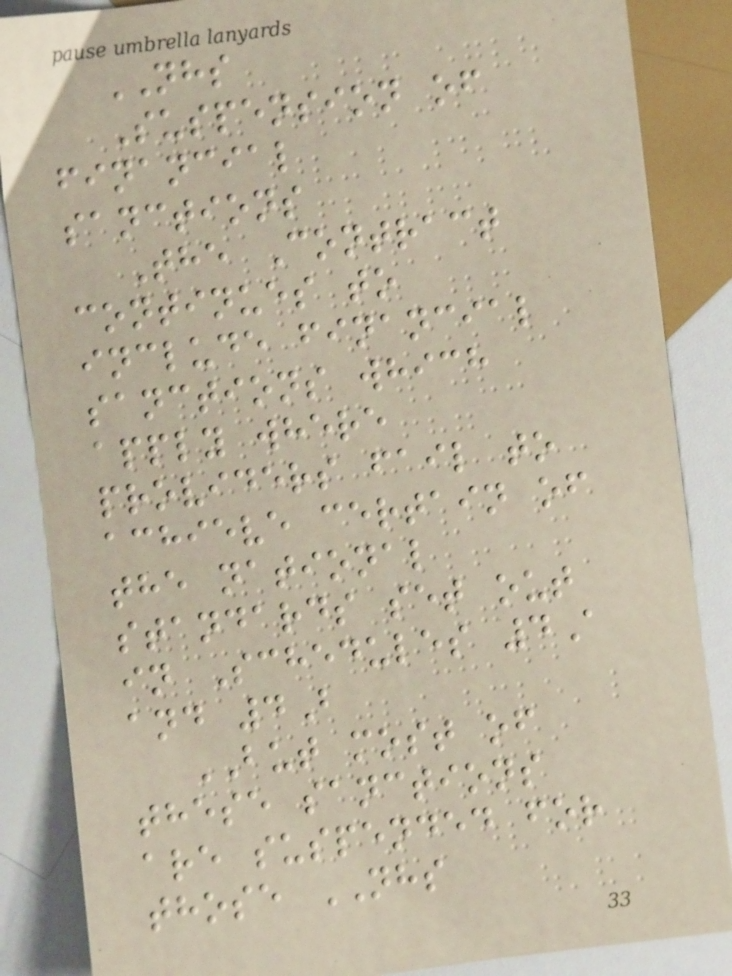NHS
Suspension of
financial
sanctions
The Contract
continues to
include financial
sanctions which
apply where
providers fail to
achieve certain of
the national
standards set out
in Schedules 4A
and 4B
BUT most of
these sanctions
are suspended for
those NHS
